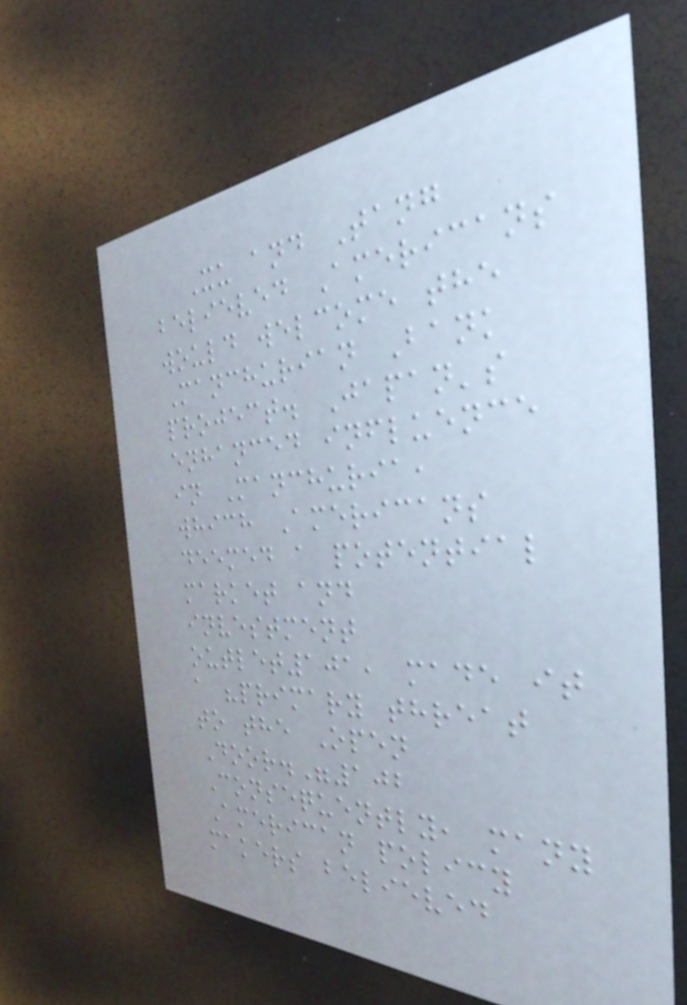Xu and Tang
believed Americans
would welcome the
Manchurian Bank
project. Japan's
enhanced influence
in Manchuria,
which Americans
deemed a potential
market and
investment
outlet101, made it
a "primary threat
to the Open
Door."102
Consequently, many
American policy
makers believed
